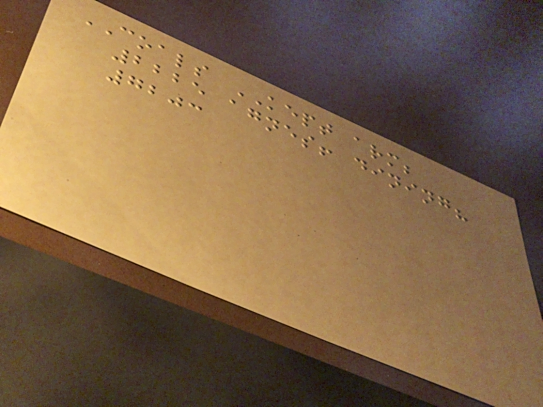COALS KEPT arm;
2225 agnes! dining?
7203
